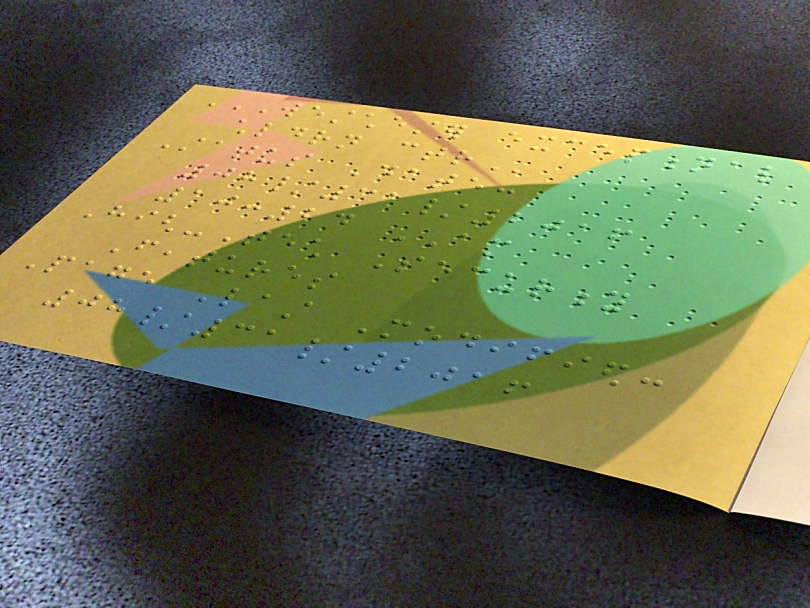WESTCHESTER EXCEPTIONAL
CHLDRN CTR
Status Date:
08/31/2016
10:24 AM
High-Tech Security
Features
Page Last Modified:
08/31/2016
